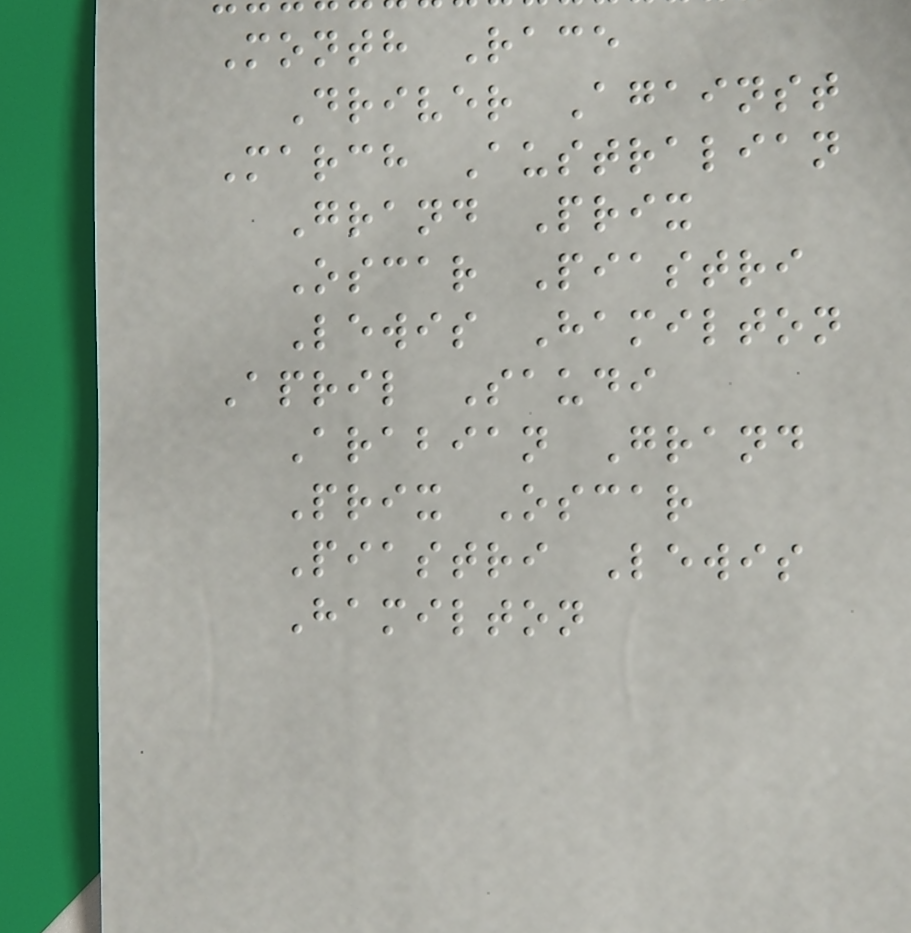Month Race
Driver Against
March Australian
Grand Prix
Oscar Piastri
Lewis Hamilton
April Saudi
Arabian Grand
Prix Oscar
Piastri Lewis
Hamilton
